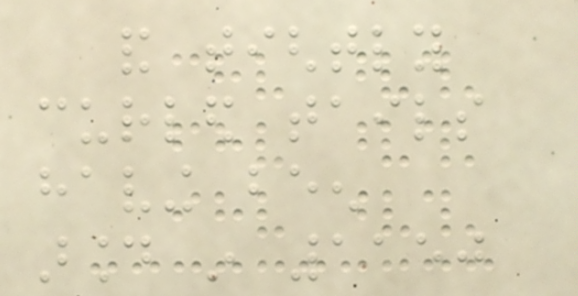and tightly
curled tails
having been
around in 1150
